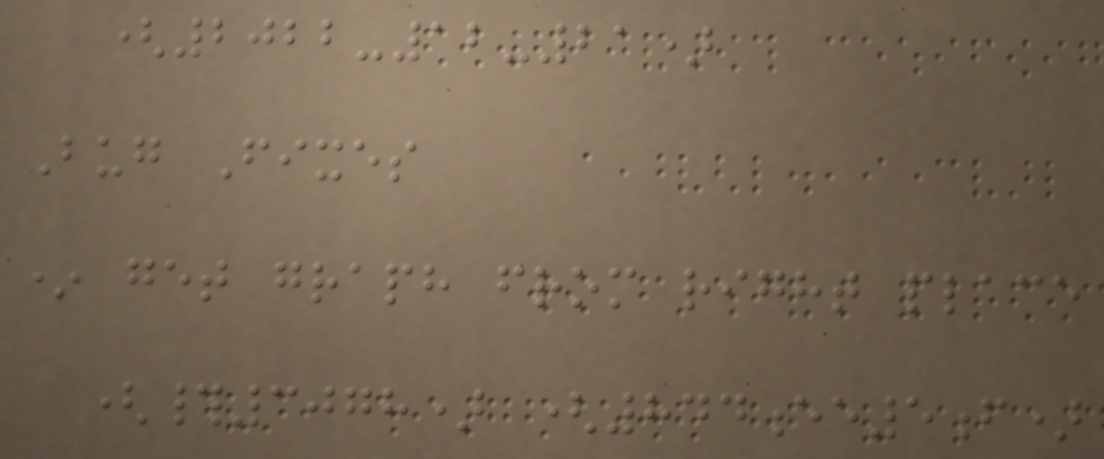(2022-12-21)
Bug Fixes
* get graph from right place
(#3078) (844ee5f)
